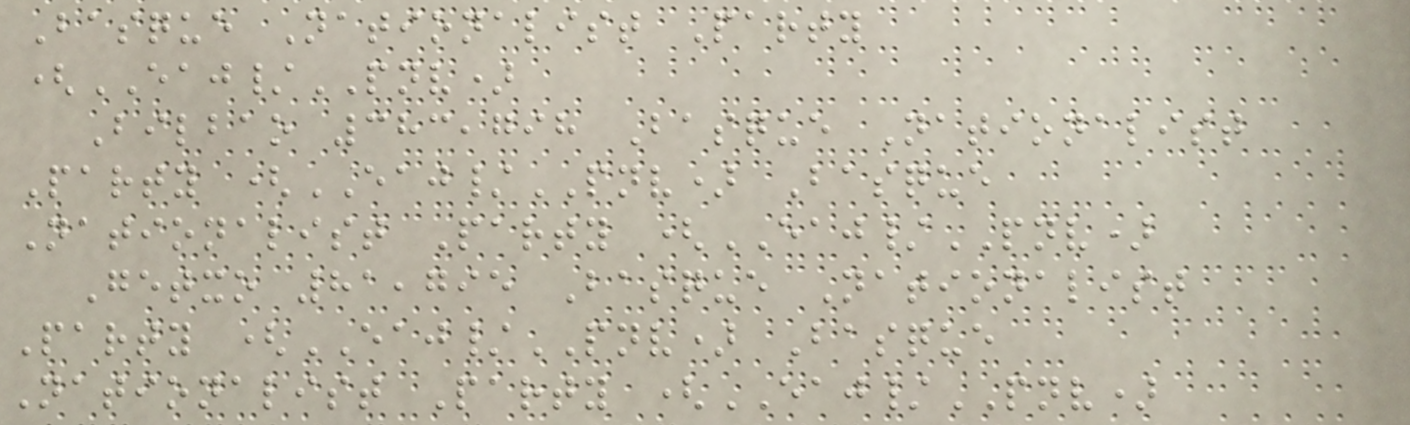Basque Nationalist Party
(EAJ/PNV)
Bilbao 383,798 Basque Nationalist
Party (EAJ/PNV) Basque
Nationalist Party (EAJ/PNV)
Getxo 81,795 Basque Nationalist
Party (EAJ/PNV) Basque
Nationalist Party (EAJ/PNV)
